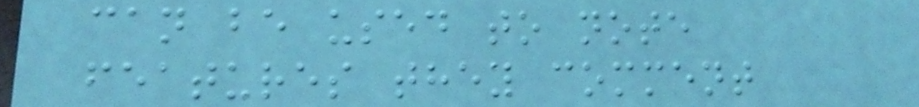can be used to note
features they comment
